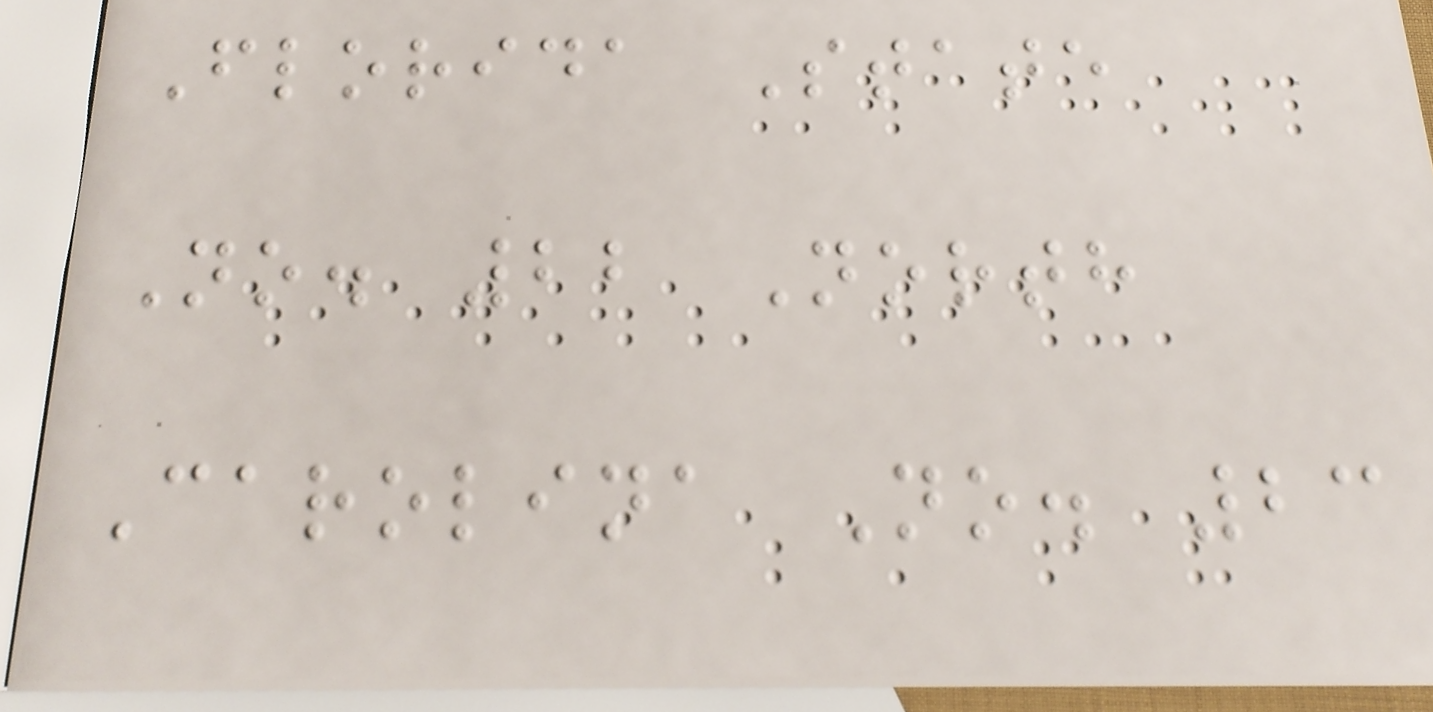Florida State
No. 22 North
Carolina No. 23
